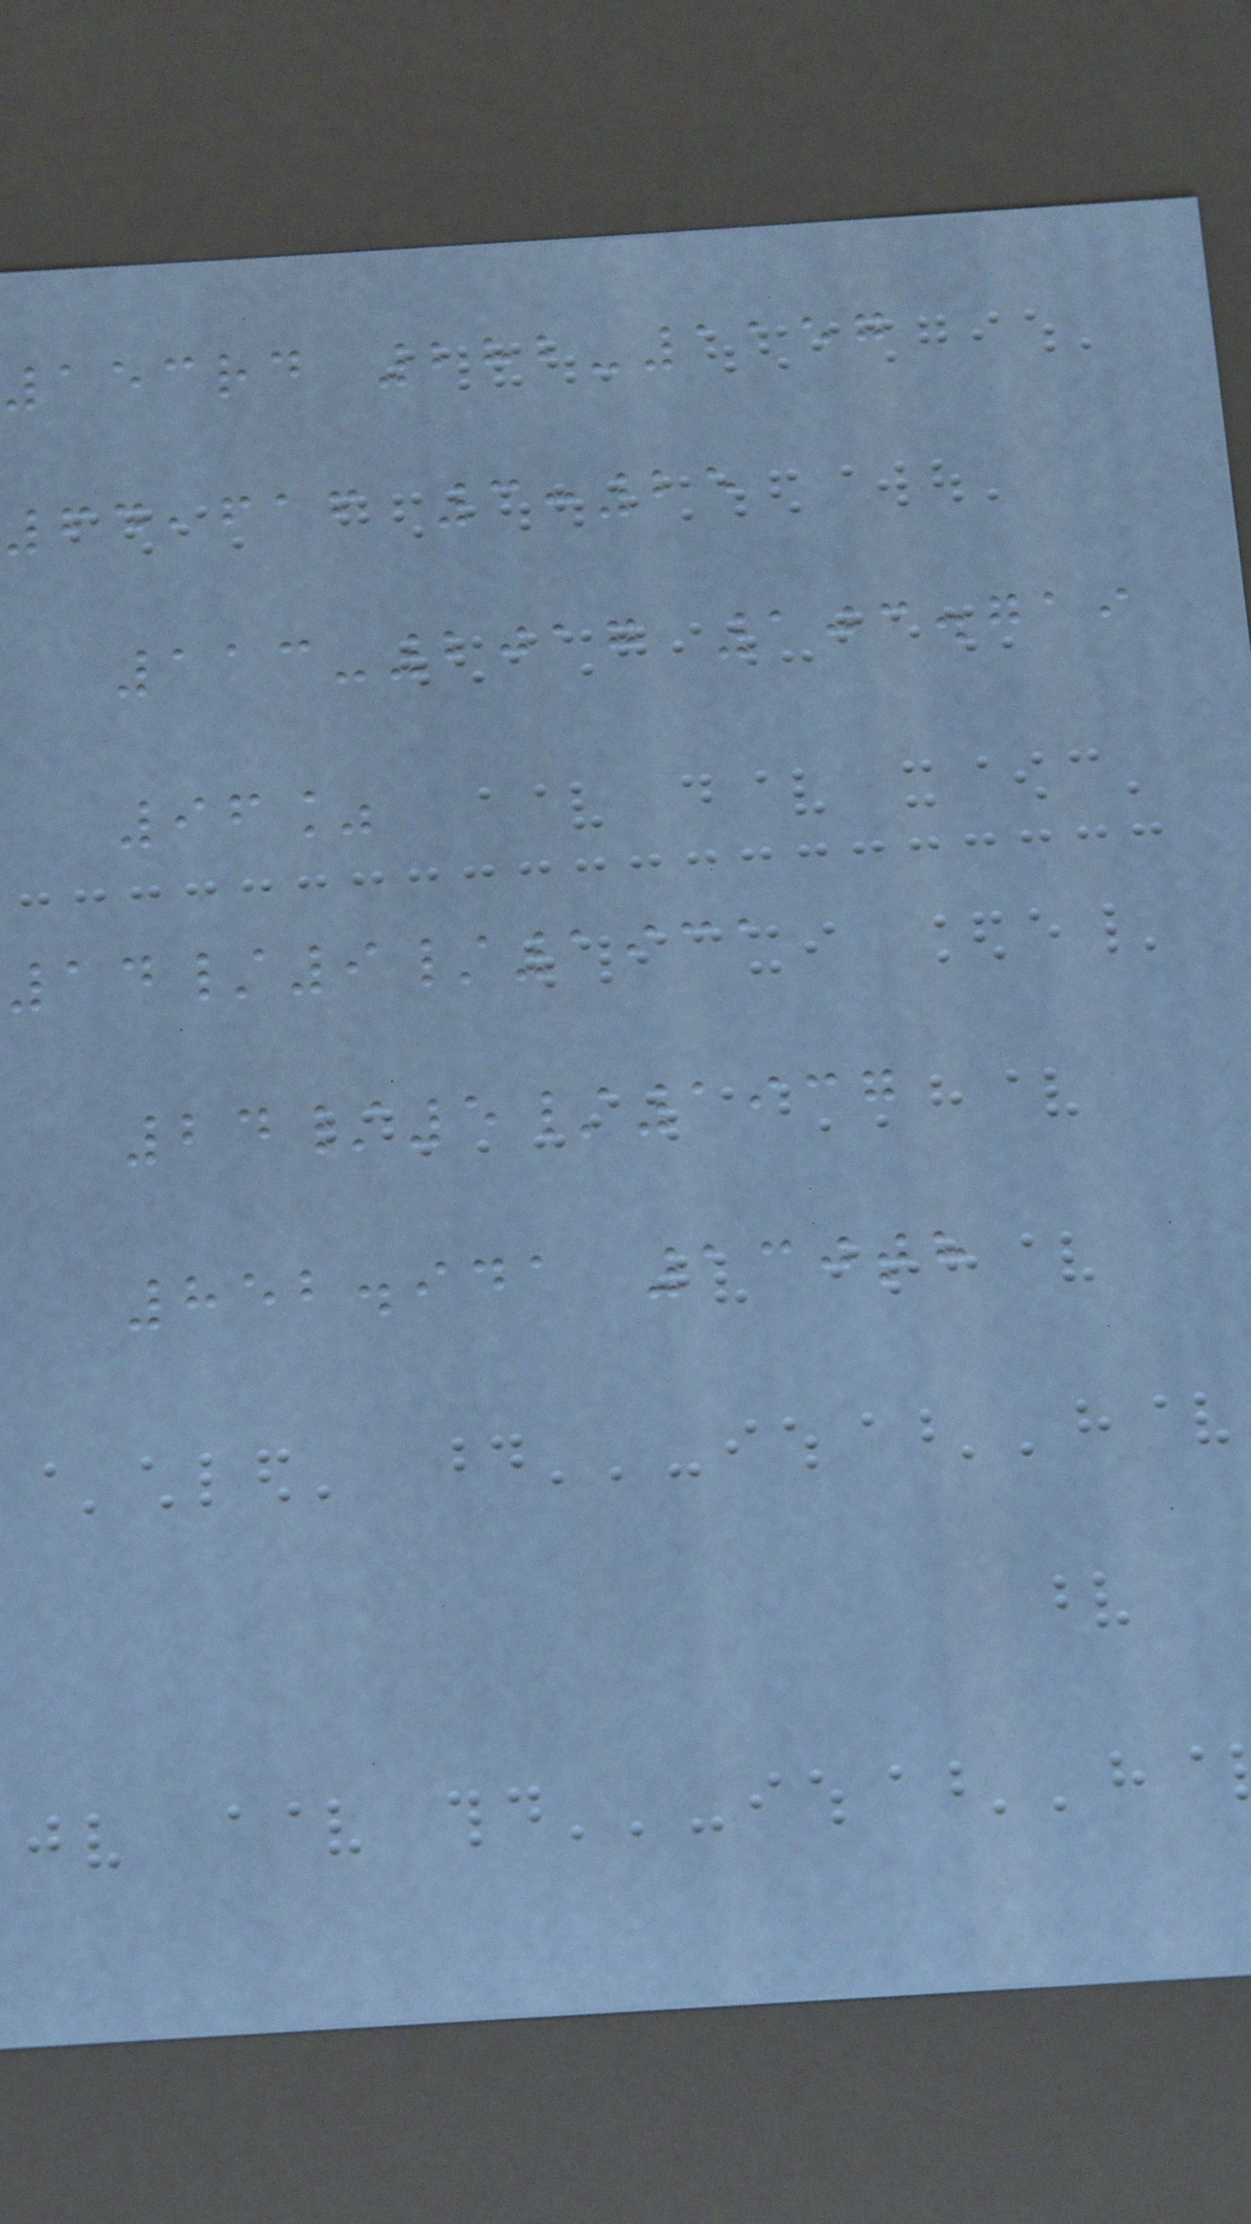153rd 282-1157
64,616 3:25
113-2017 103.719
96%
14/9/1931
24/5/1937
852.941 130th
